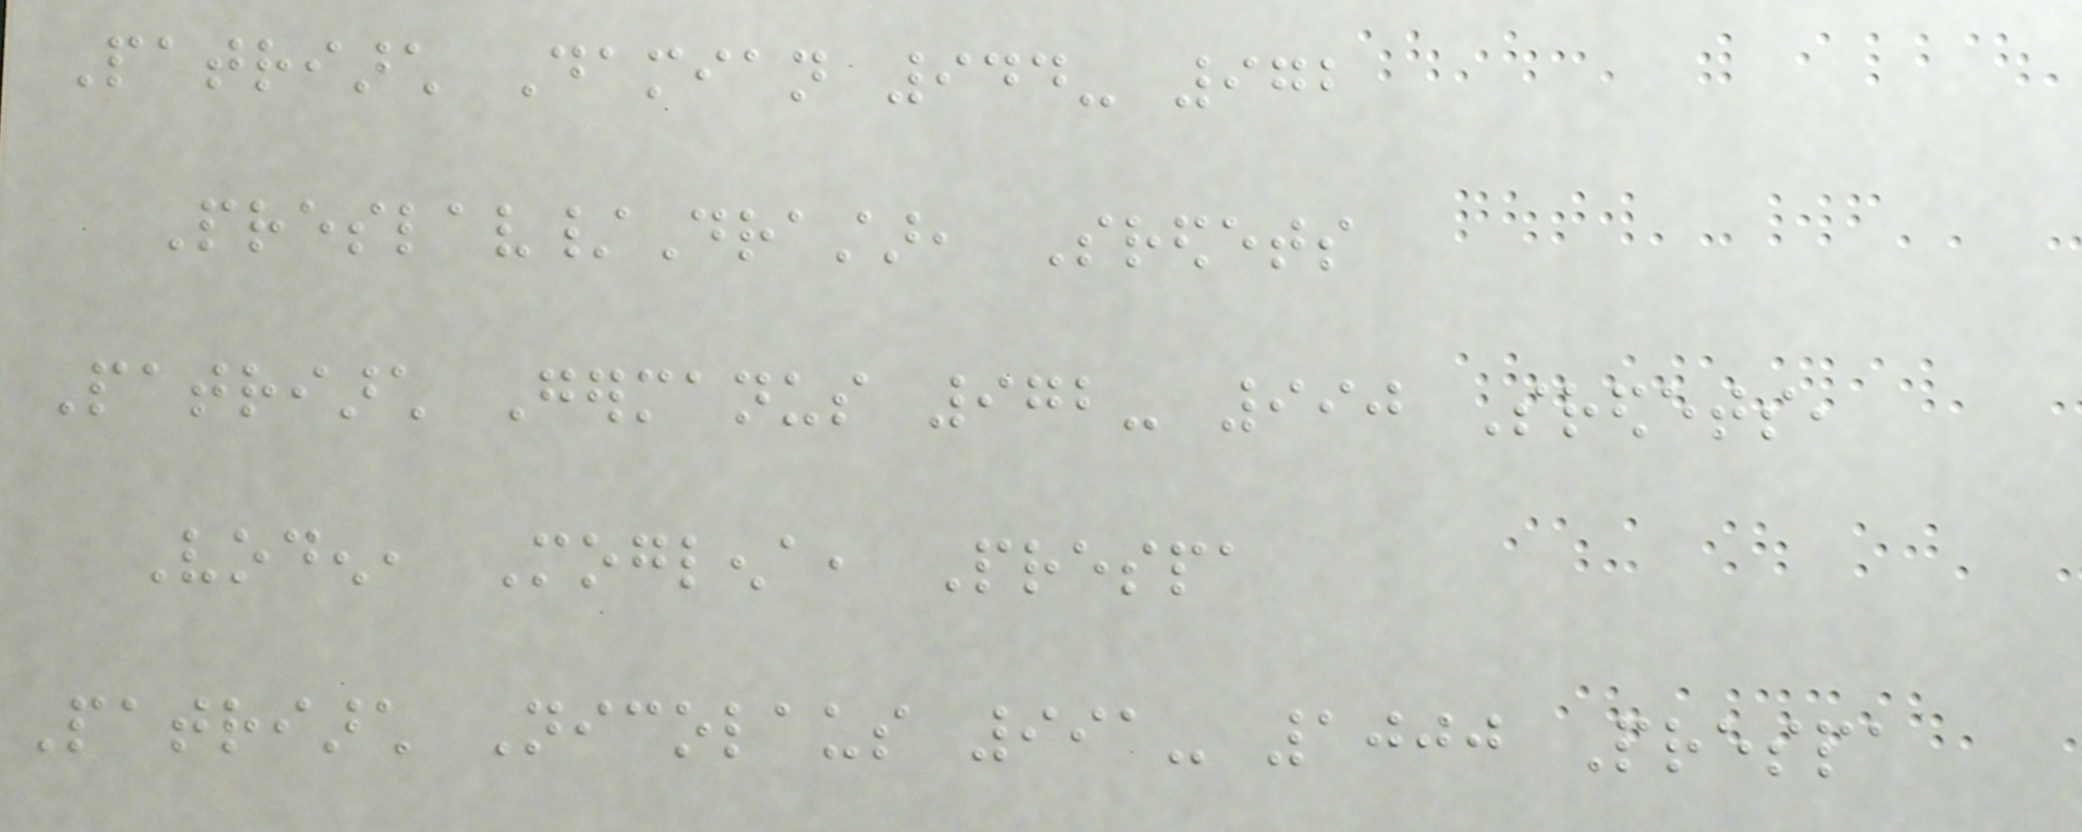Patriarch Damian 944- 972
Preslav/Drastar, Sredets
Patriarch Germanus 972- 990 Sredets,
Voden, Moglena, Prespa
Patriarch Nicolaus 991- 1000 Prespa
